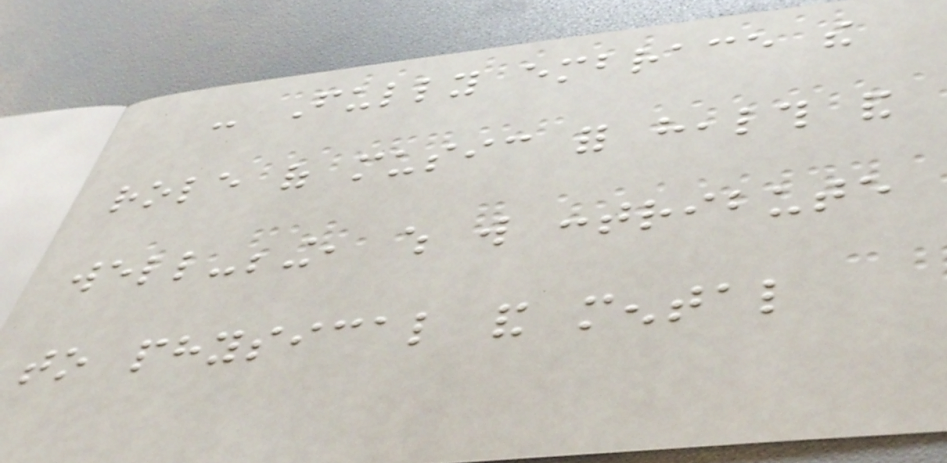- Fully embrace the
role of music for health and
well-being, which will contribute
to physical and mental
